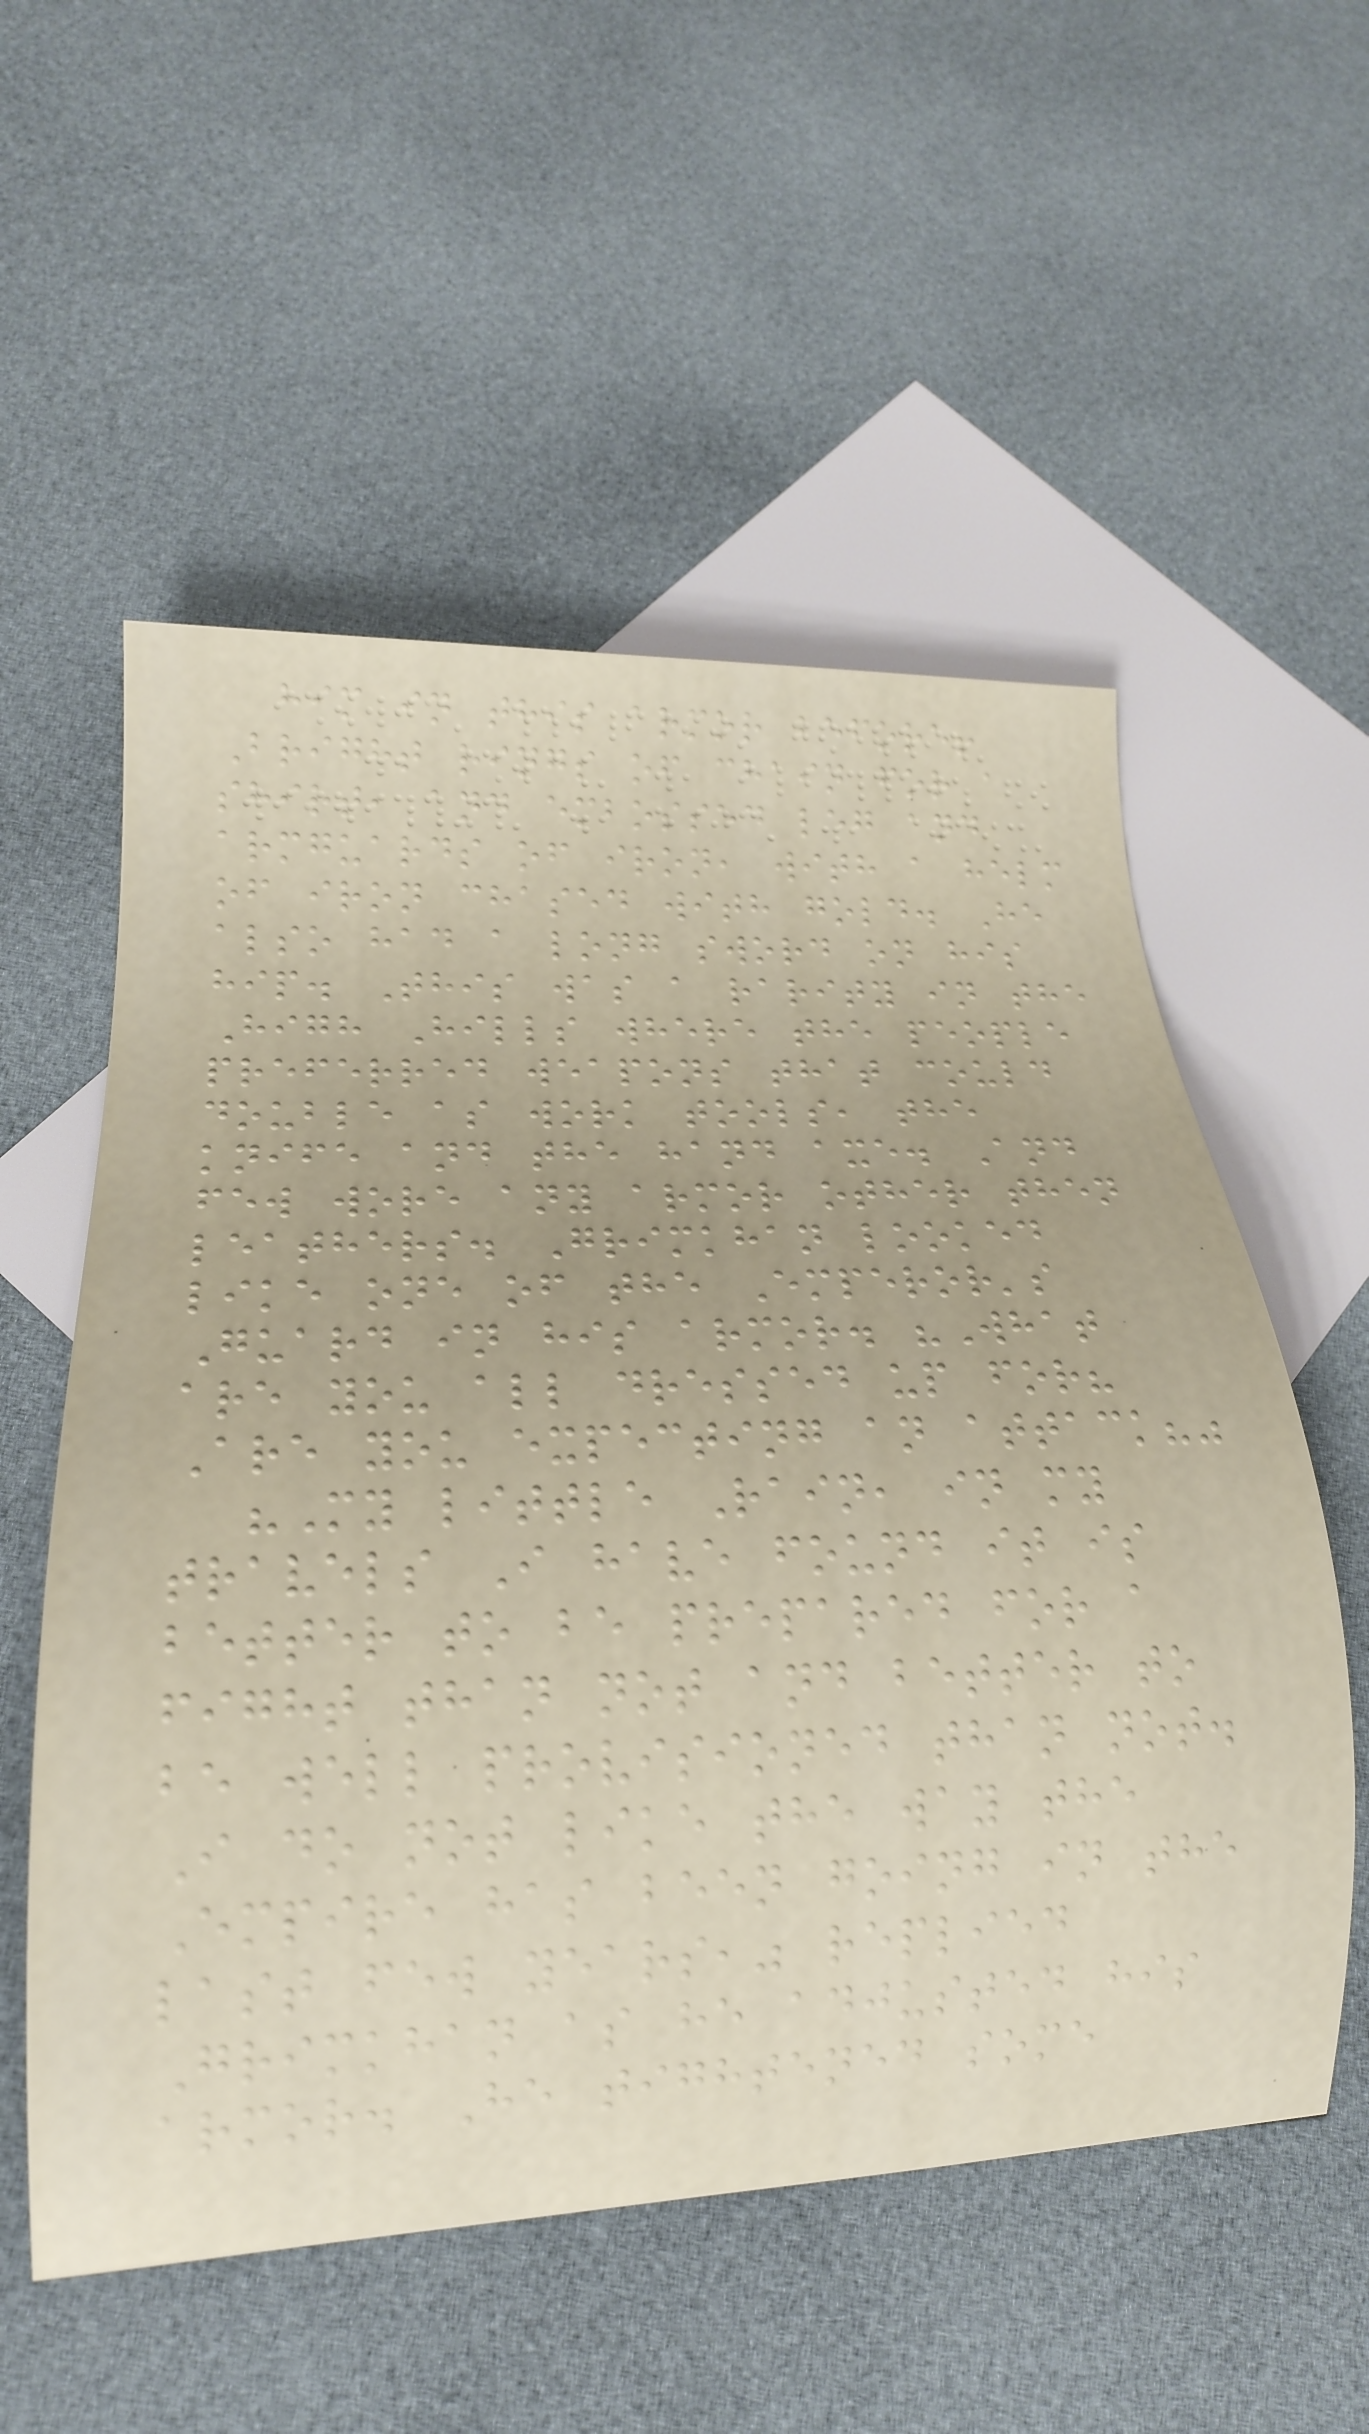him in this armor before!
Bright rings of chain for a
shirt, and embossed leg and
armguards of iron, with a helm
of iron chased with gold. He
also had a long sword on his
hip. This was a rarity in the
High Hills where the people
preferred weapons that could
double as work tools, the
knife and the hand axe. And
few wore any armor other then
leathers. Grimkhan looked
like one of the Emperor's
Guard in his armor. "What
are you all dressed up for?
Are you expecting an attack?"
"My little Rain, in my
travels I have found it is
better to be prepared for a
fight than not and better to
be well provisioned than not.
I do not like the way the
Empire has been going in the
last few years," replied
Grimkhan as he adjusted his
armor. He tightened some
